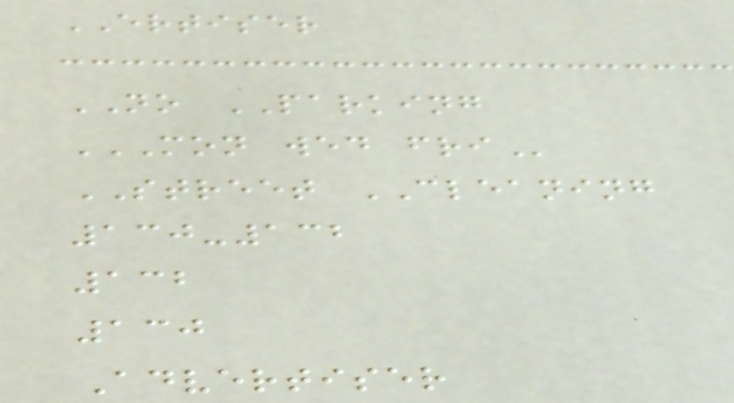ERTISER
NO PARKING
MON WED FRI
STREET CLEANING
130-132
132
130
Advertiser
